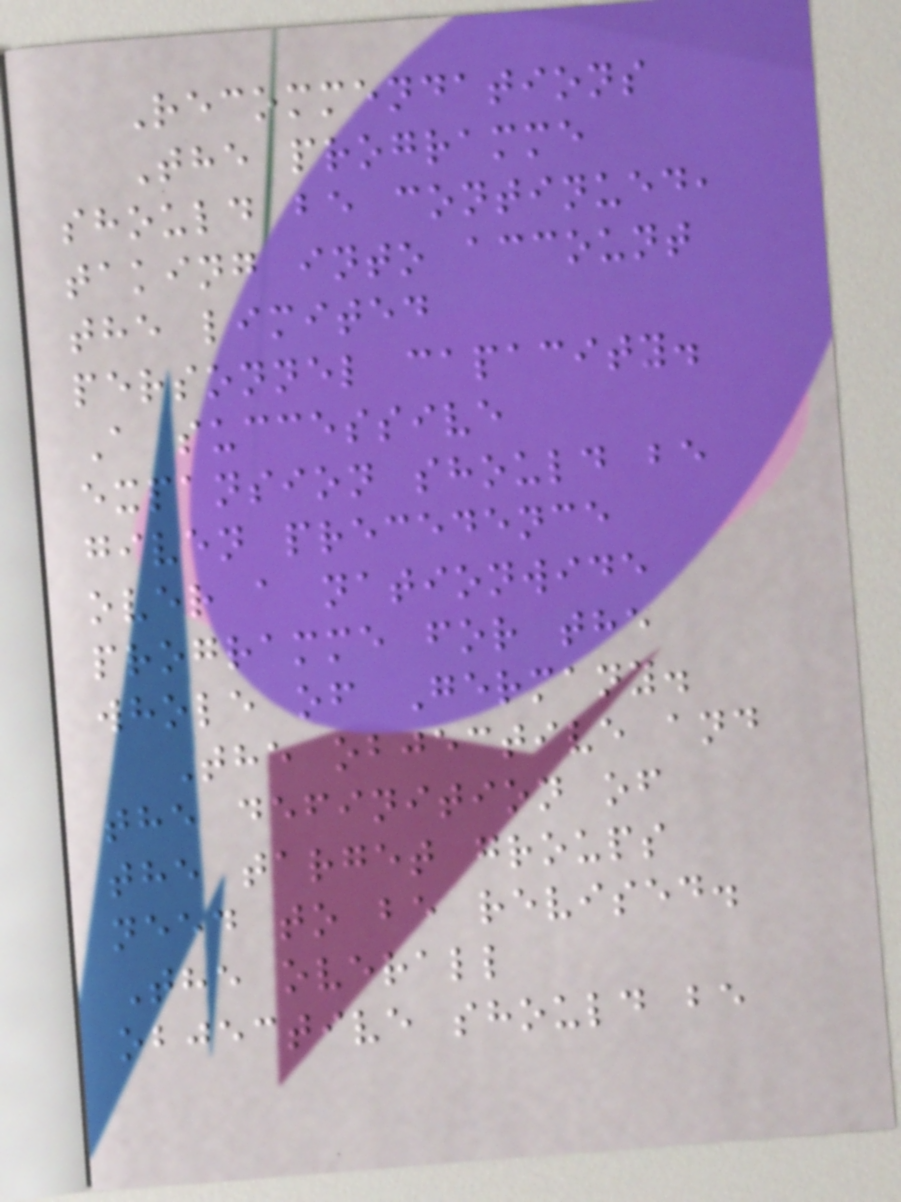Recommendations
The programme
should be continued,
taking into account
the limited
personnel capacity.
A successive
expansion should be
given precedence
over a nationwide
programme for the
whole of Germany.
The objective and
the definition of
the target groups
need to be revised.
The overall
objective should be
